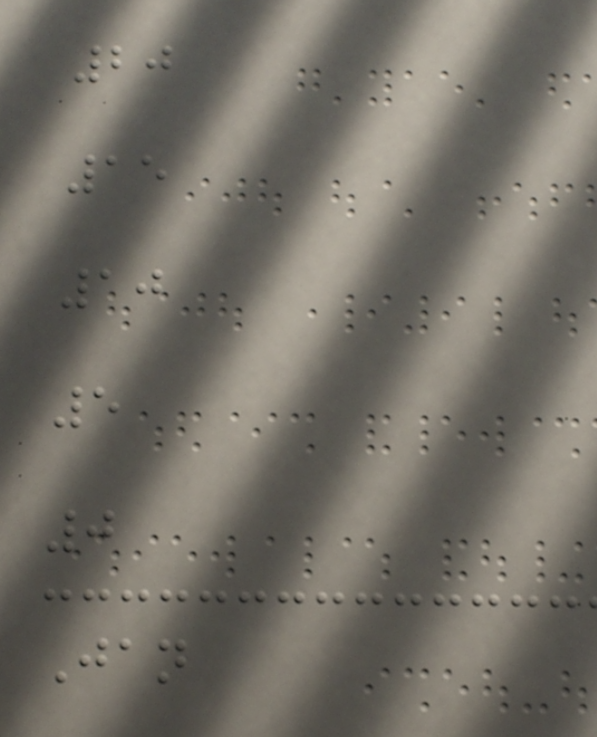20
15
10
5
0
Jan
